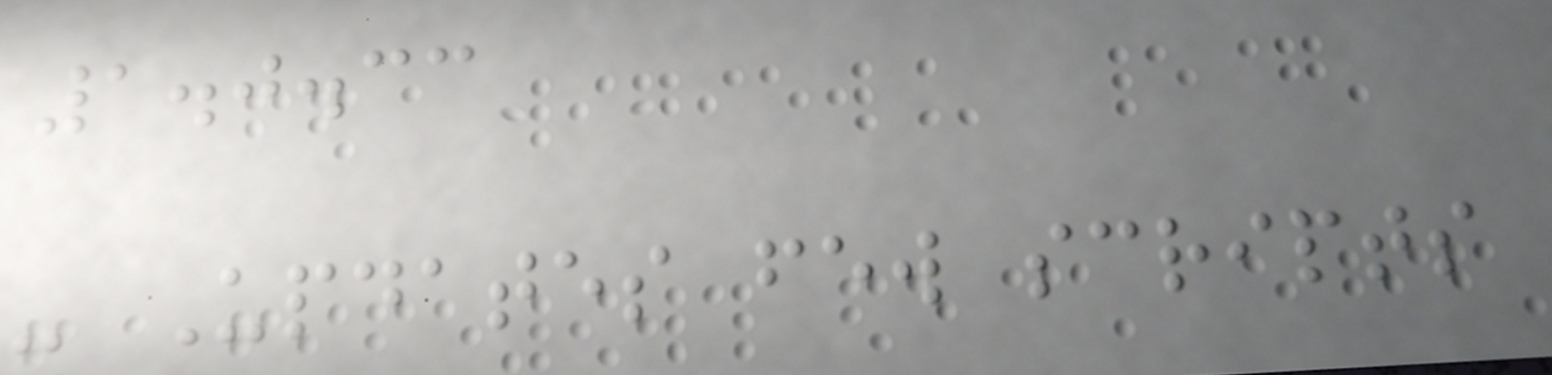1.0.33
- Updates few scripts
